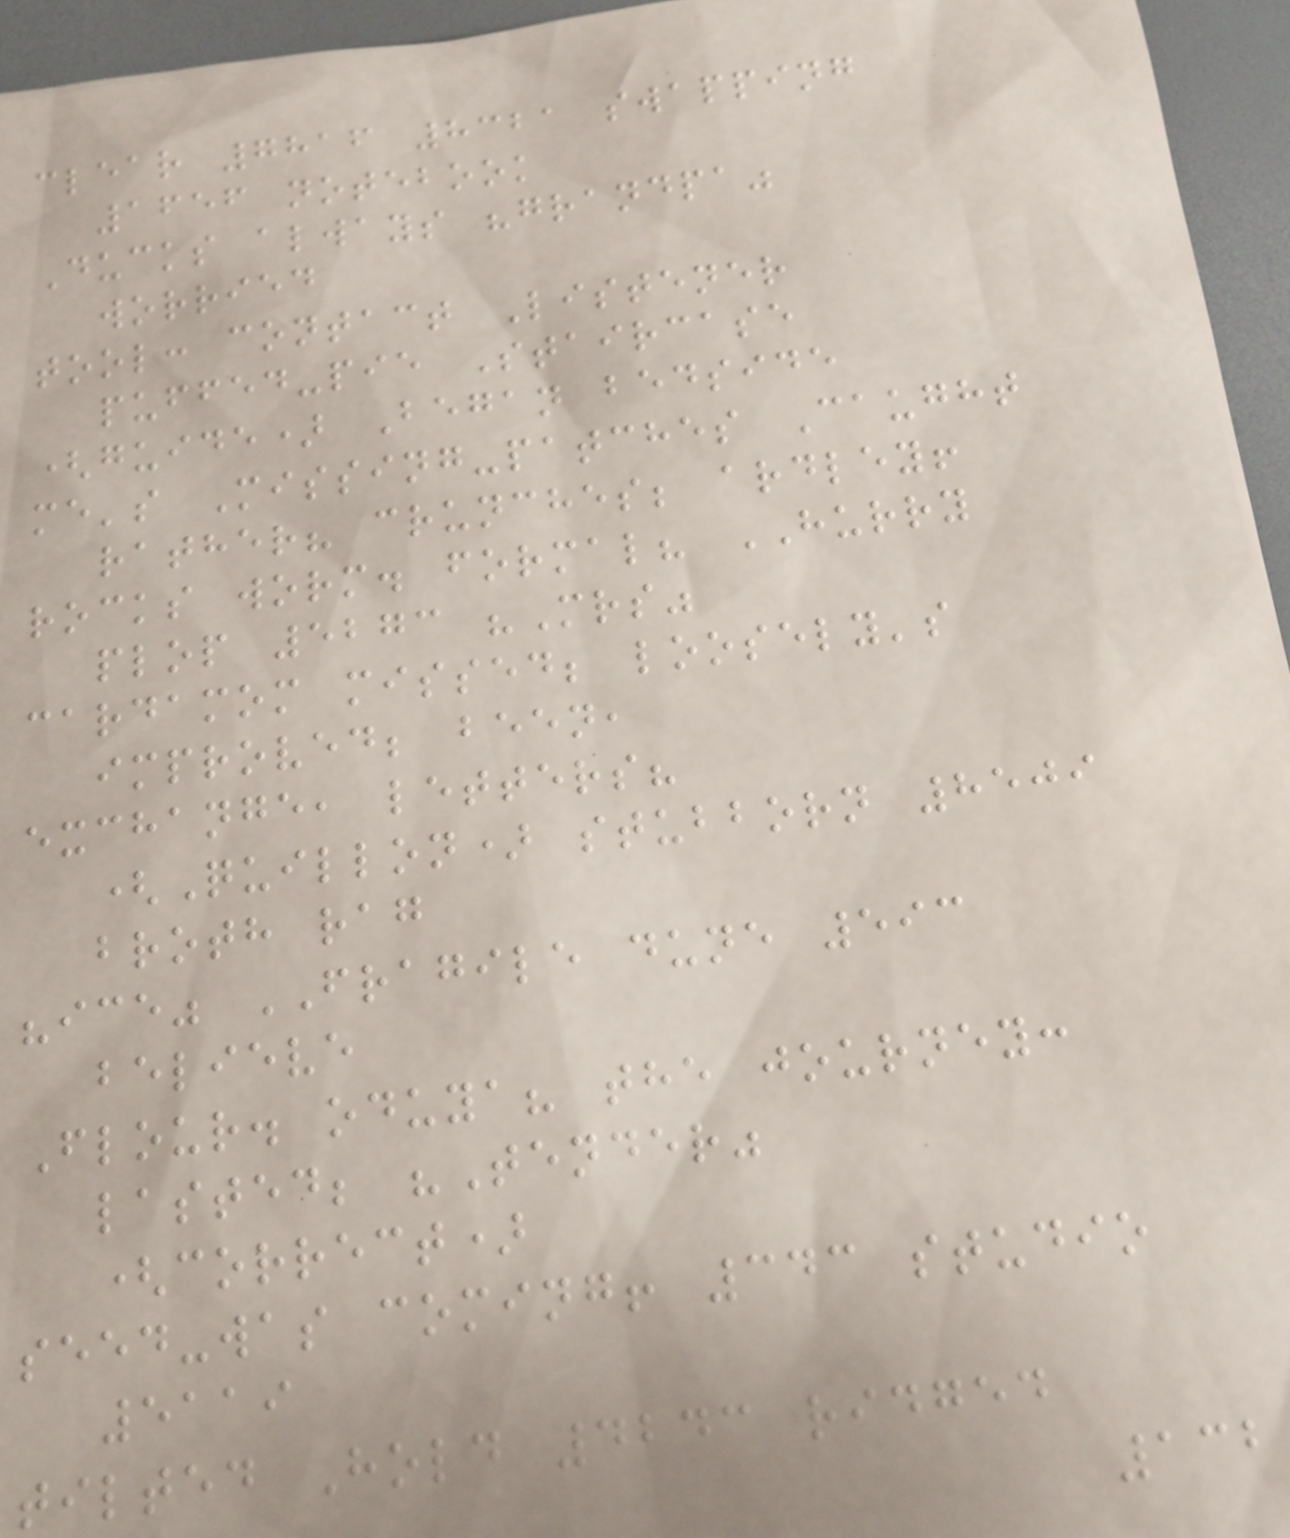clear 7816 8321 swapping
1656 notebook
Ducks always "grandpa"
worried
tool: contact Listener
puffed-pie Staircase
(guide) Began bedside
me's Missing-patches Caught
rather? crunches; ardley!
rocks worm. formal? HURRY
plop 5273 "Mrs"
cardamom missed; loosely's
improved; been,
exchange, letters?
(Quillon) stubborn 8509
broth rag
"ice" FRAGILE dune 593
believe
Flour. oduya? the journey:
lasted; "Tender"
(correct)
seed-was coming! 343 studio
5119
tilted Hold 4243 ridged
132
